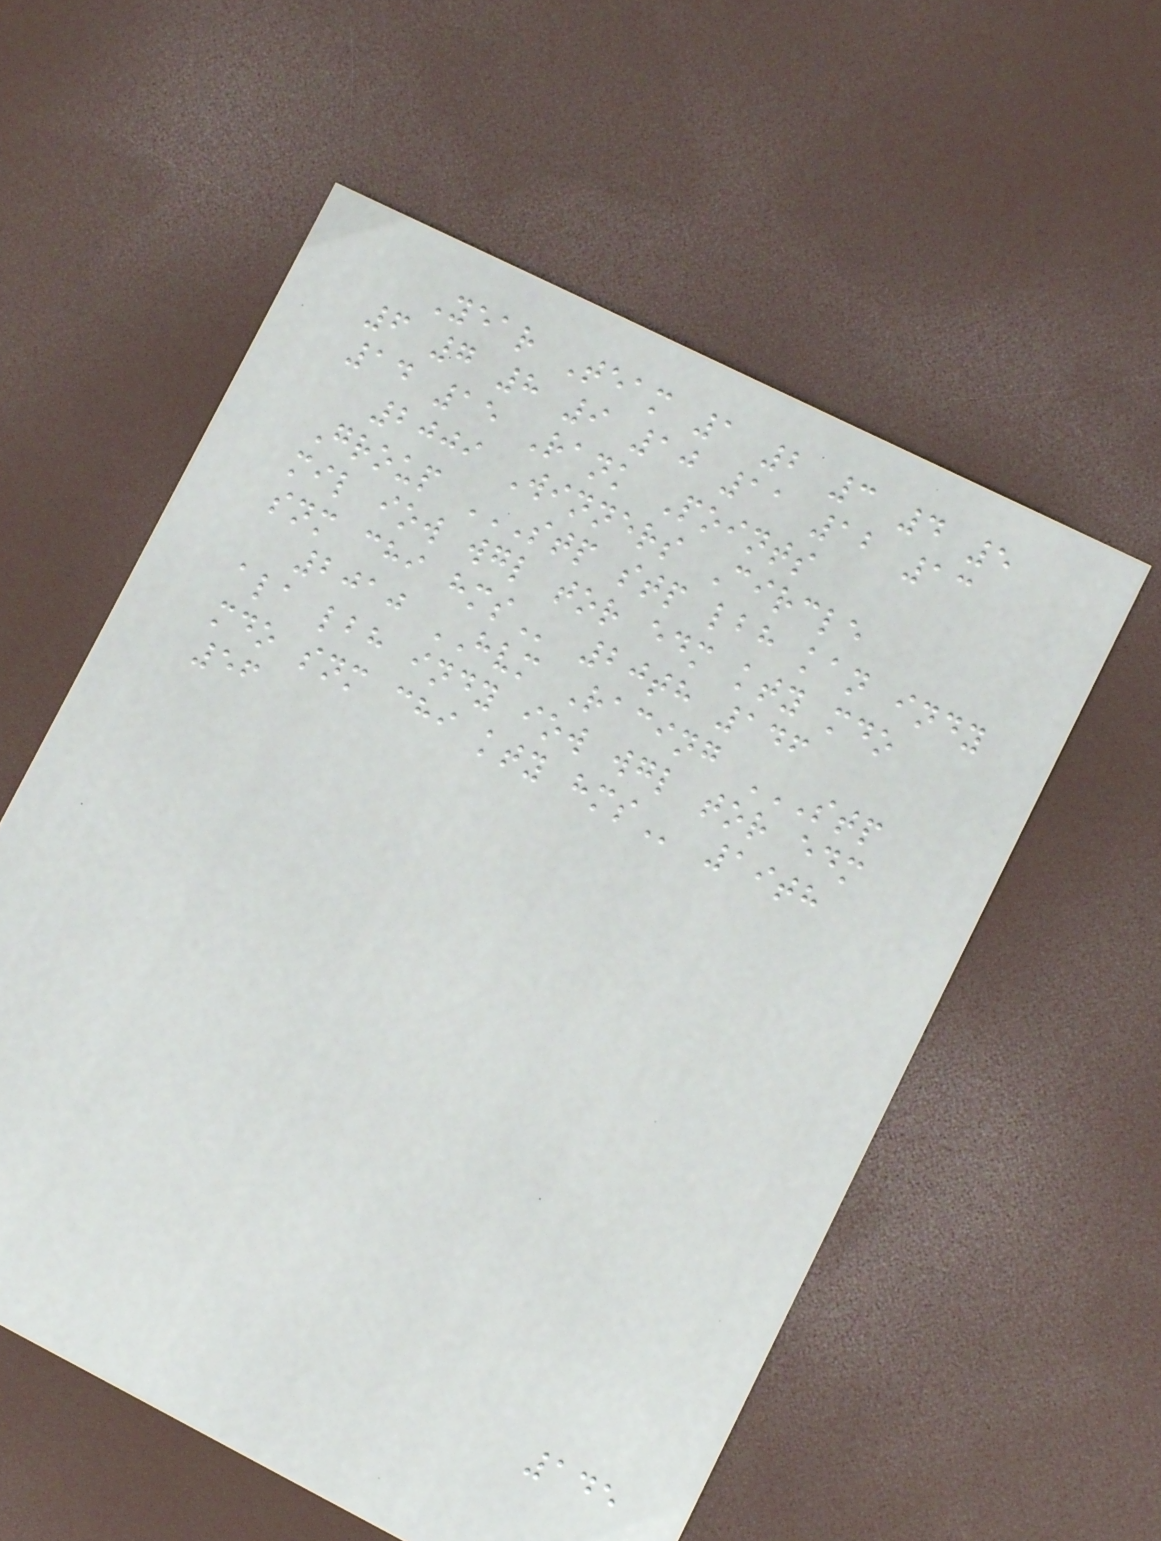Year Team 1 2 3 4 5
6 7 8 9 10 11 12 13
14 15 Rank Points
2009 Winners Circle
Group STP STP LBH KAN INDY
MIL IOW WGL TOR EDM KTY MDO
SNM CHI HMS 20th 146
2010 HVM Racing STP
ALA LBH INDY IOW WGL TOR EDM
MDO SNM CHI KTY HMS 19th
56
145
